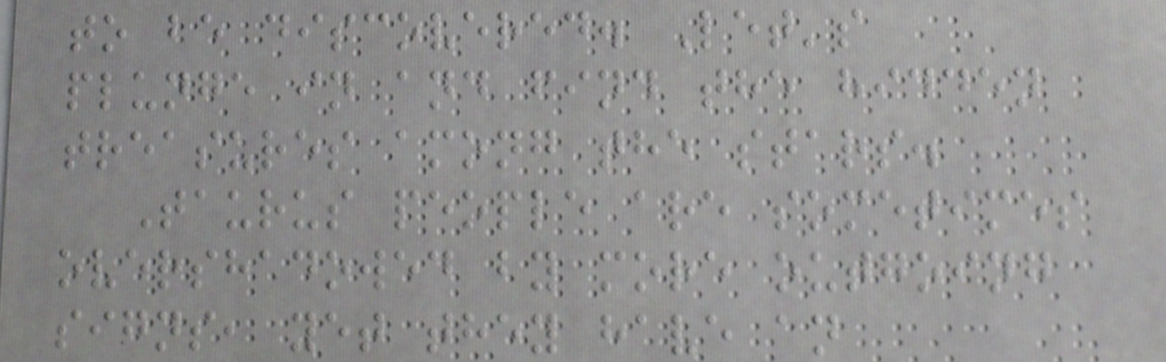to be discovered. Let's
plunge in and find the hidden
treasures among the stars.
Taurus people are sometimes
overshadowed by more outgoing
signs, yet they have an
